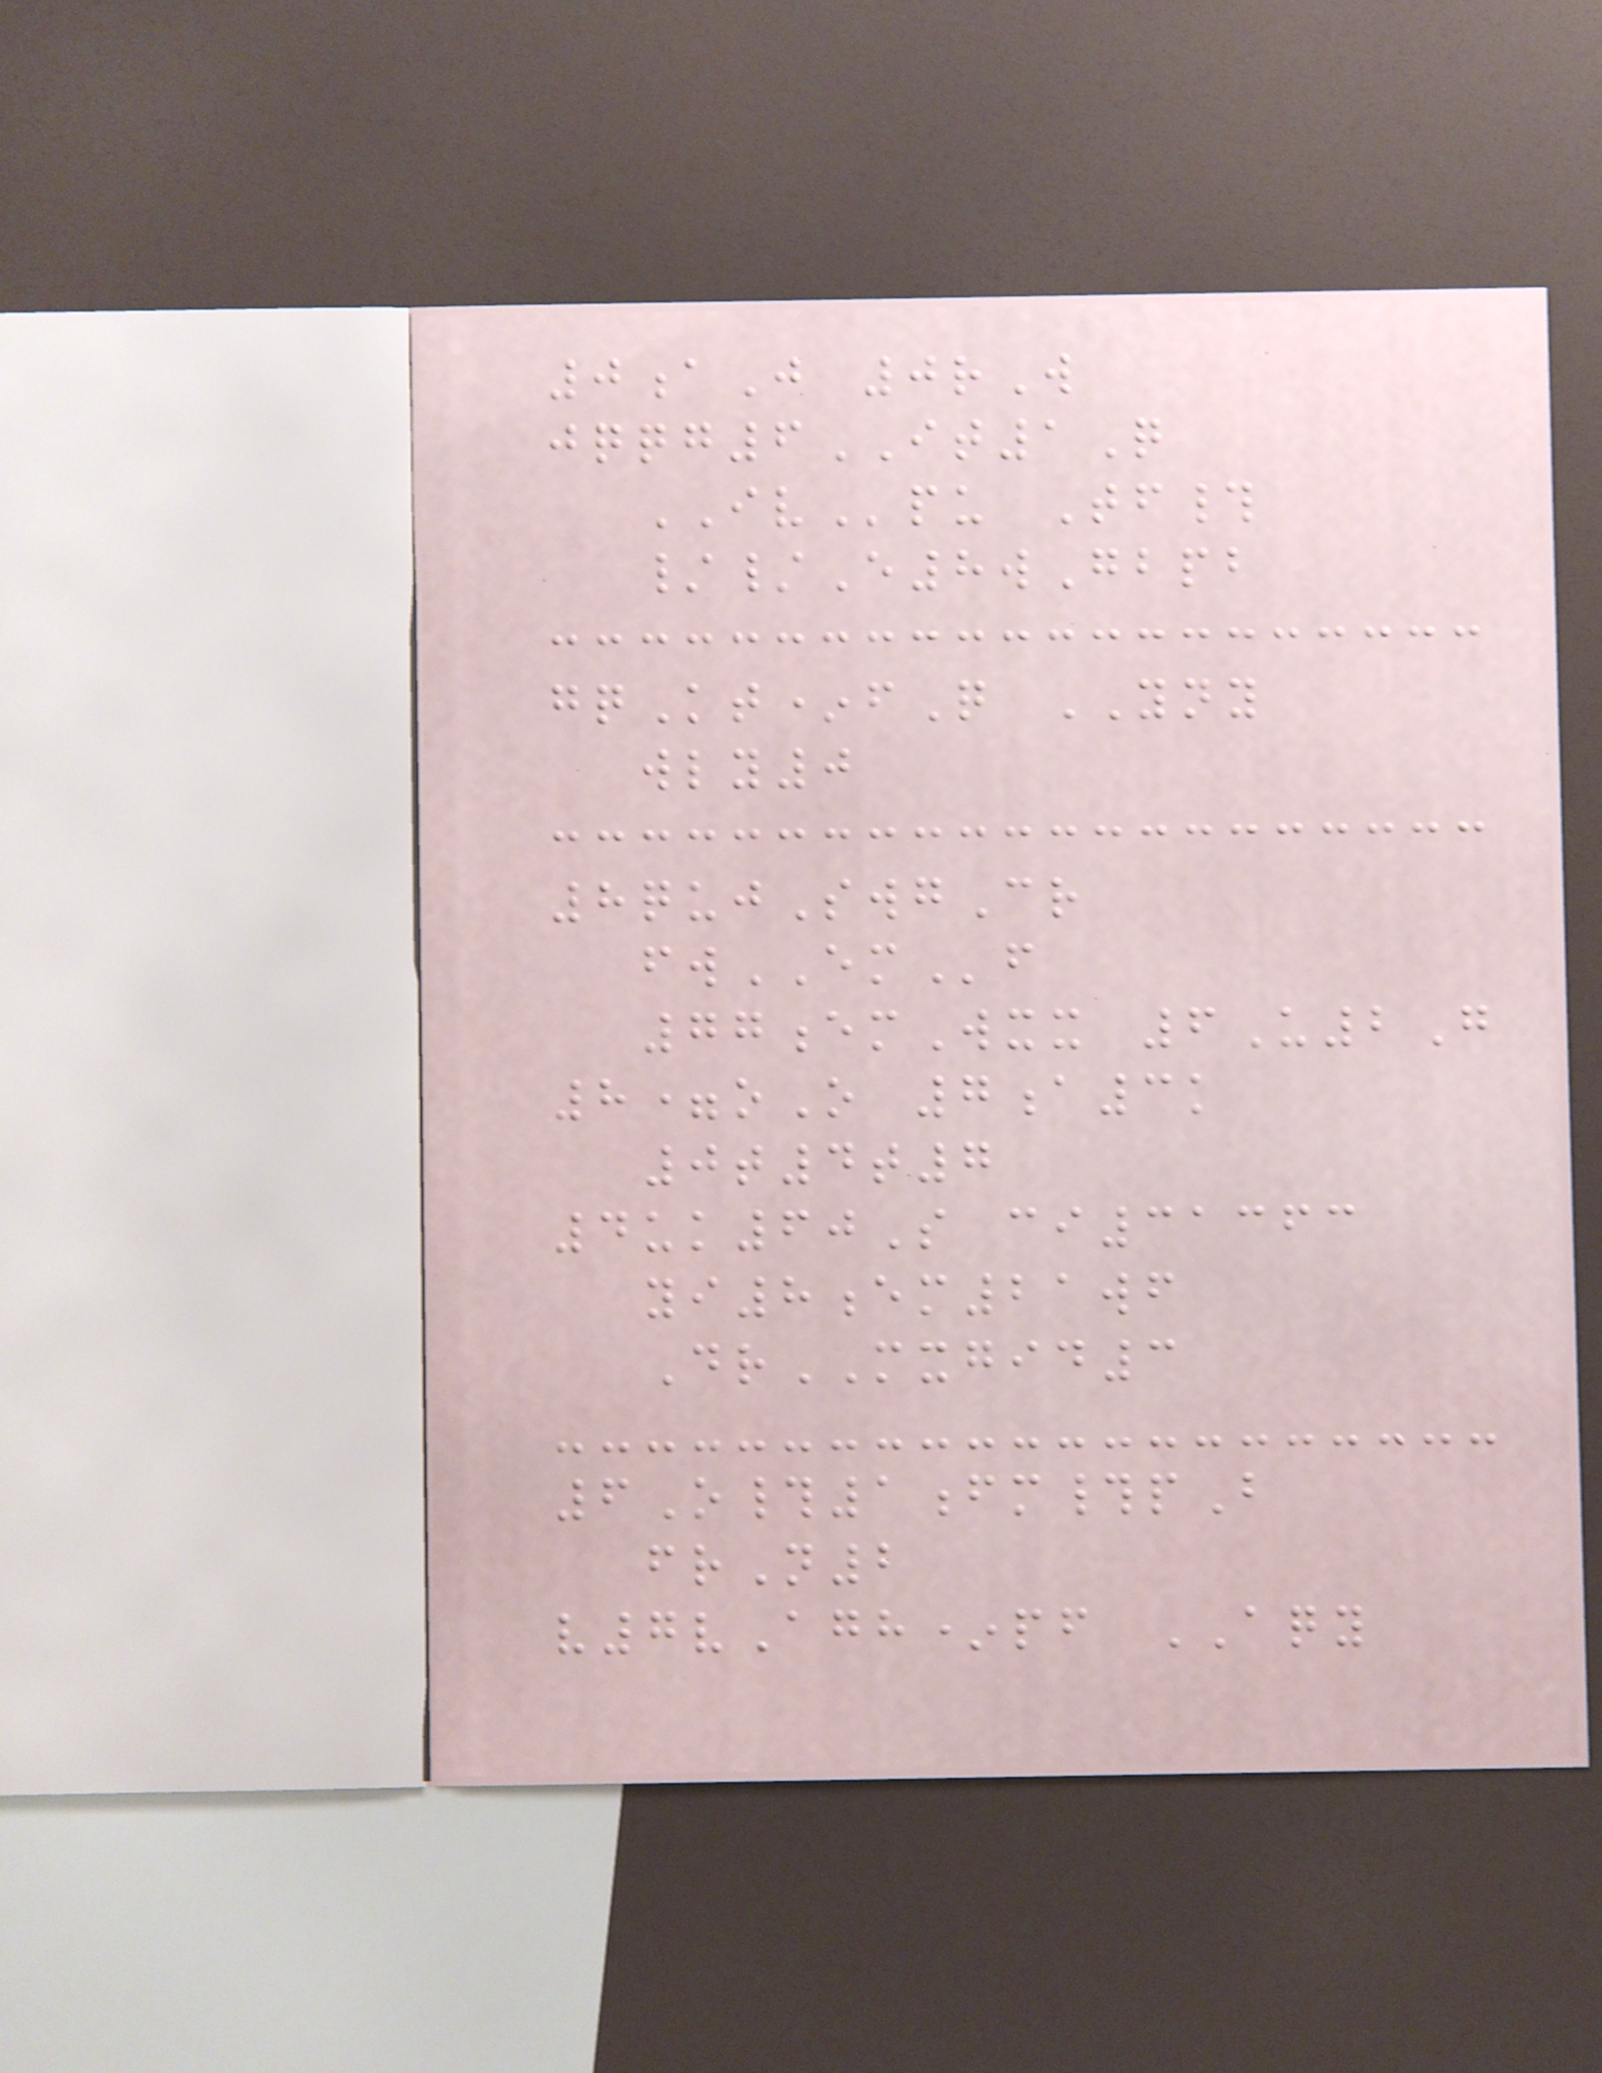0aJ 0rW
jqqg6IT1Q
IVpu Tf#
//E8wGbpb
gqKt*fQ YNY
wly0
8qujSwgCr
fwEMf
77emWxx 6U2G
8=oO 7a3k
0t4t7
4uk60S ci31363
yi8em21wf
DrMXGID3
6O#1fm#pB
frN2
v7vAgh*pf AQY
